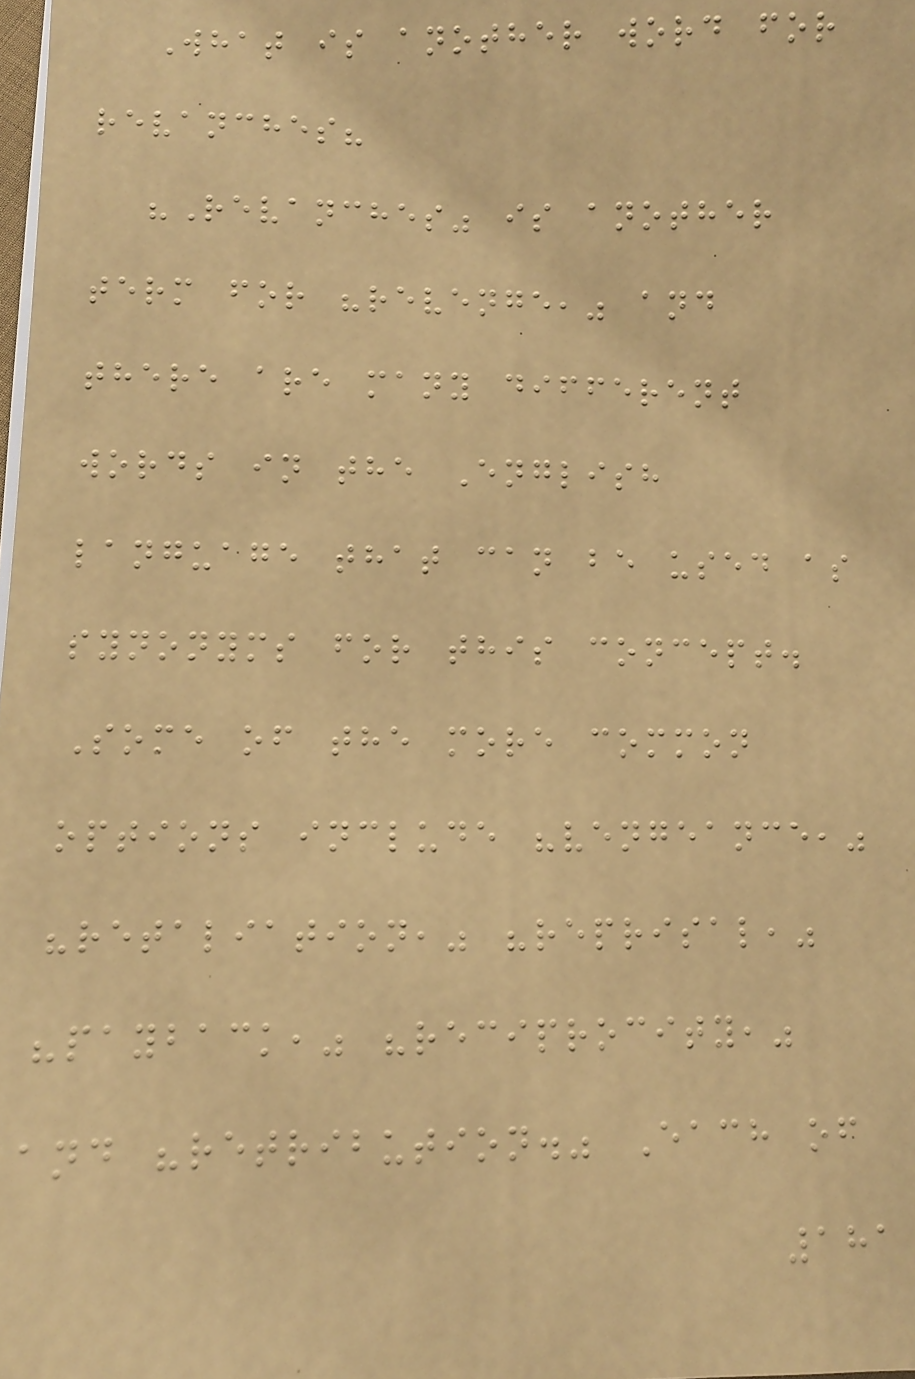What is another word for
revanches?
"Revanches" is another
term for "revenge," and
there are many different
words in the English
language that can be used as
synonyms for this concept.
Some of the more common
options include "vengeance,"
"retaliation," "reprisal,"
"payback," "reciprocity,"
and "retribution." Each of
181
